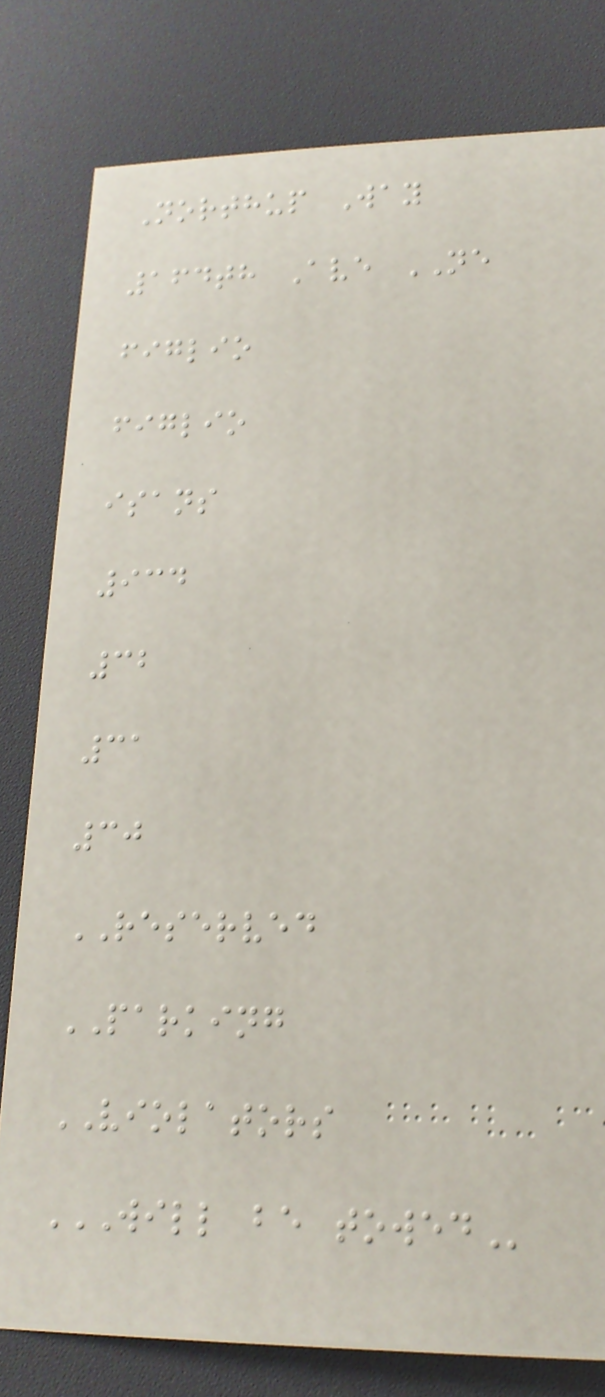Northup Way
164th Ave NE
figlio
figlio
isans
934
32
31
30
RESERVED
PARKING
VIOLATORS
WILL BE TOWED
